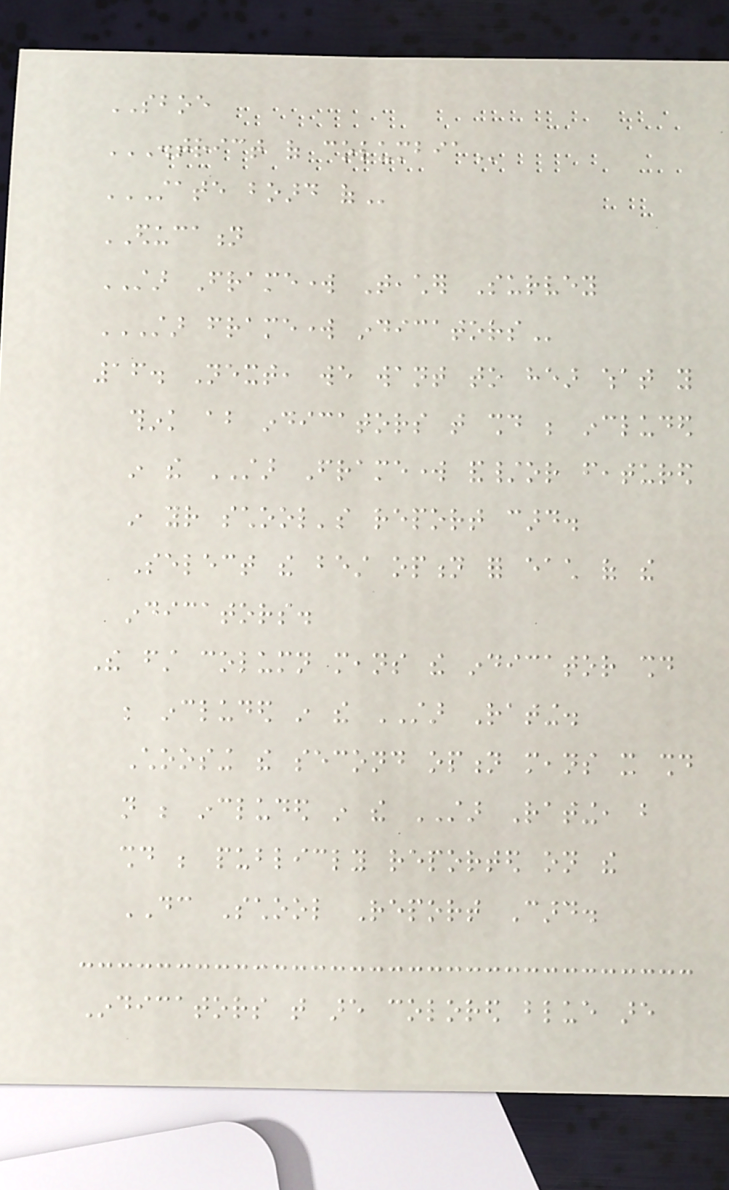SBOE
DISTRICT OF COLUMBIA
STATE BOARD OF
EDUCATION
STAR Framework Teacher Survey
STAR FRAMEWORK INDICATORS
16. Next, we want to hear what you
think about indicators that should be included
in the STAR Framework and/or featured
in your school's report card.
Select the best option for each of the
indicators.
The first column means the indicator should
be included in the STAR Rating.
Choosing the second option means it should
not be included in the STAR Rating, but
should be publicly reported on the
DC School Report Card.
Indicators that are colored blue are
